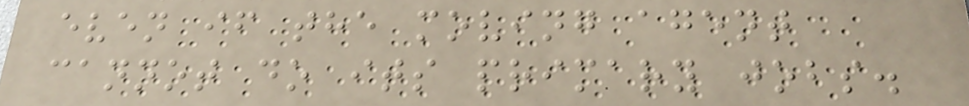even if the moving agent
cannot do its primary jobs.
